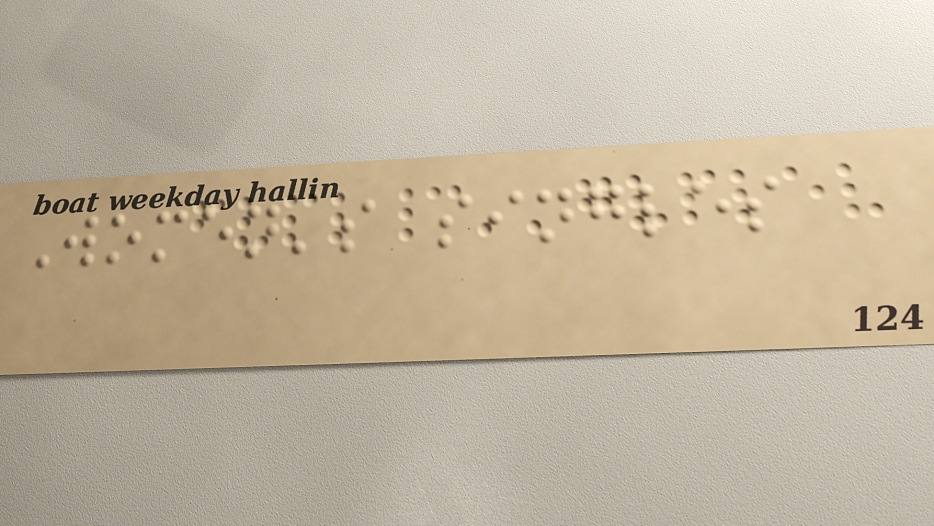Women's singles
